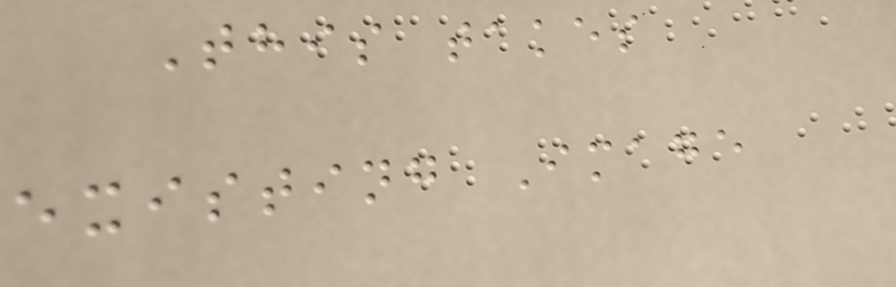This takes
existing Image
